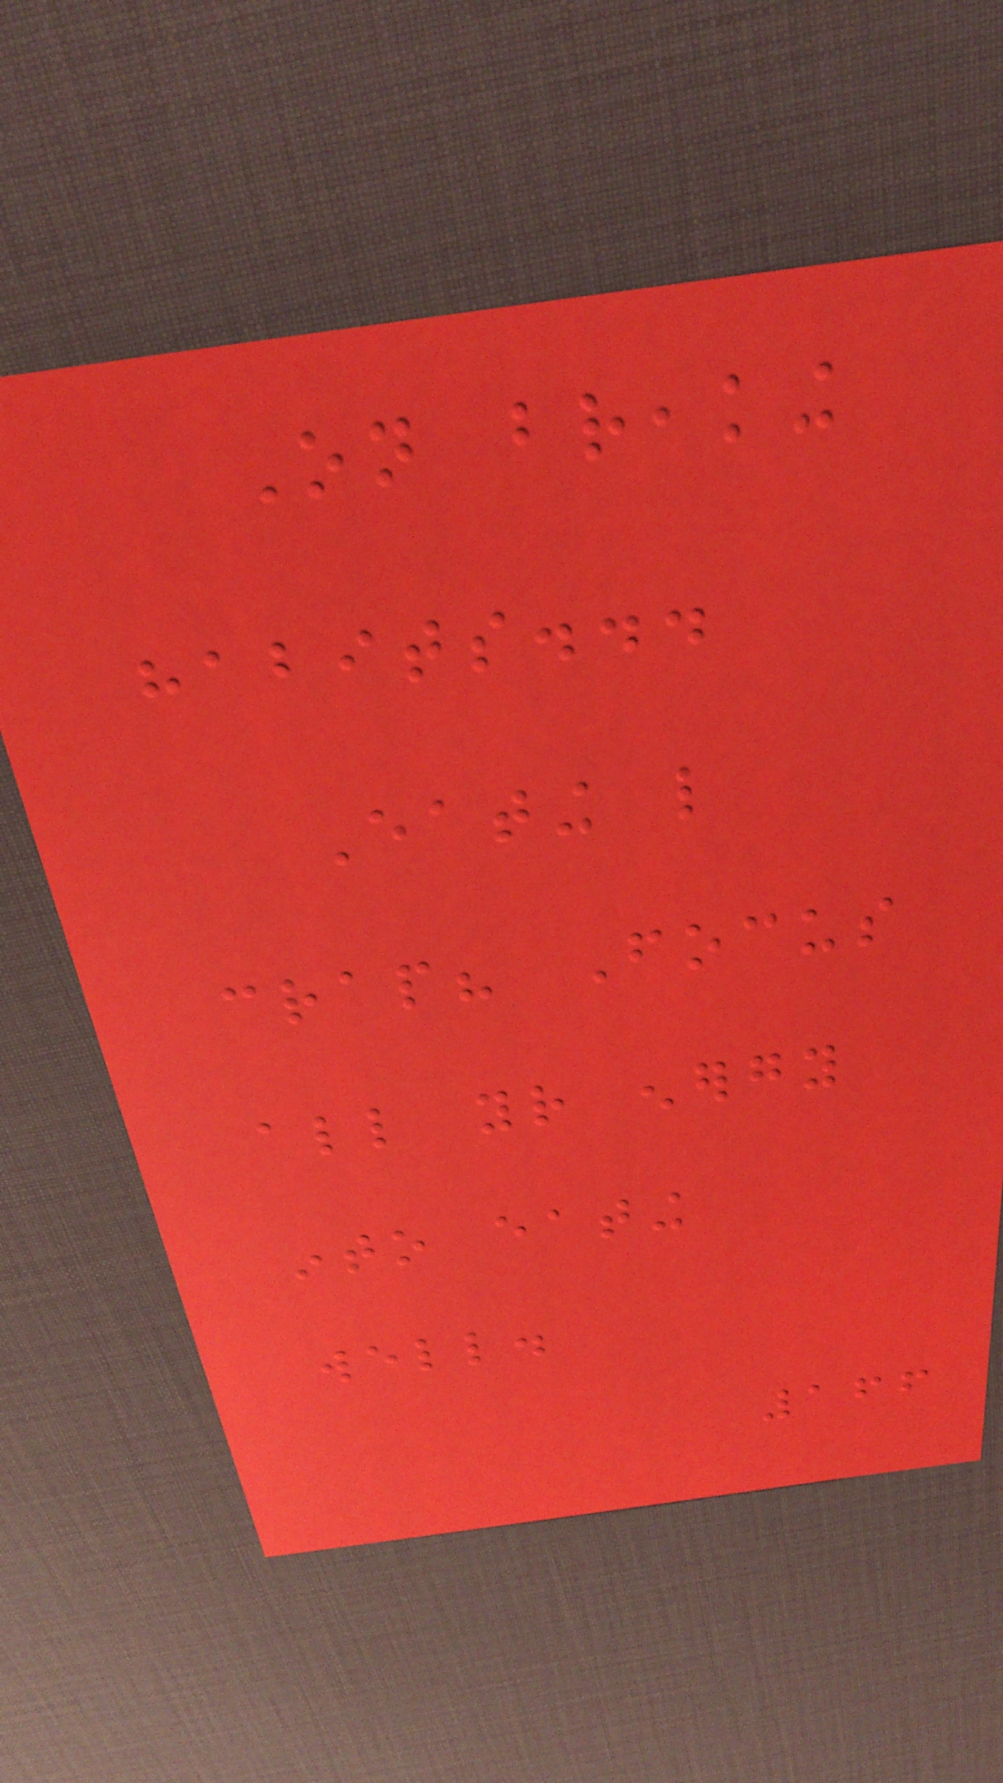On breaking
habits...
Eating like
crap? Focus
all your energy
into eating
well.
166
